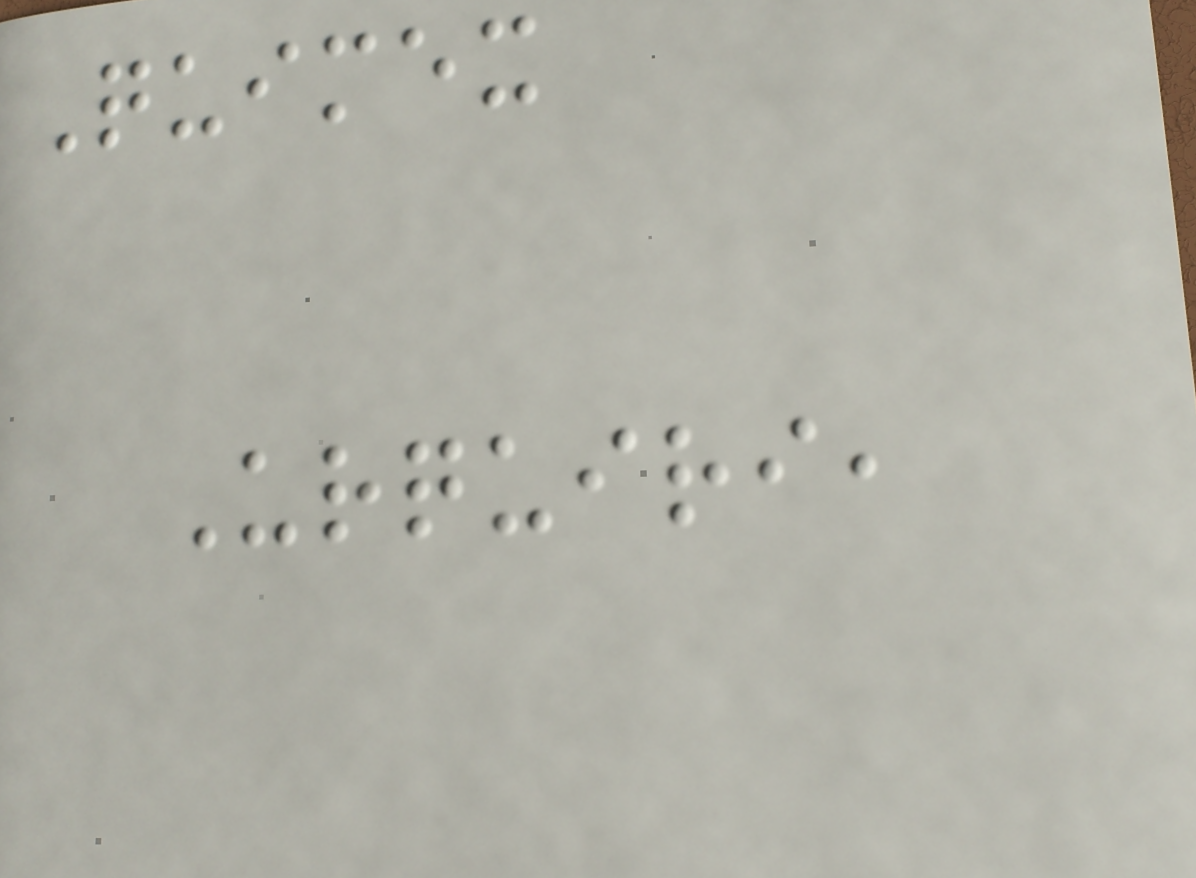Quimex
Urquiri,
